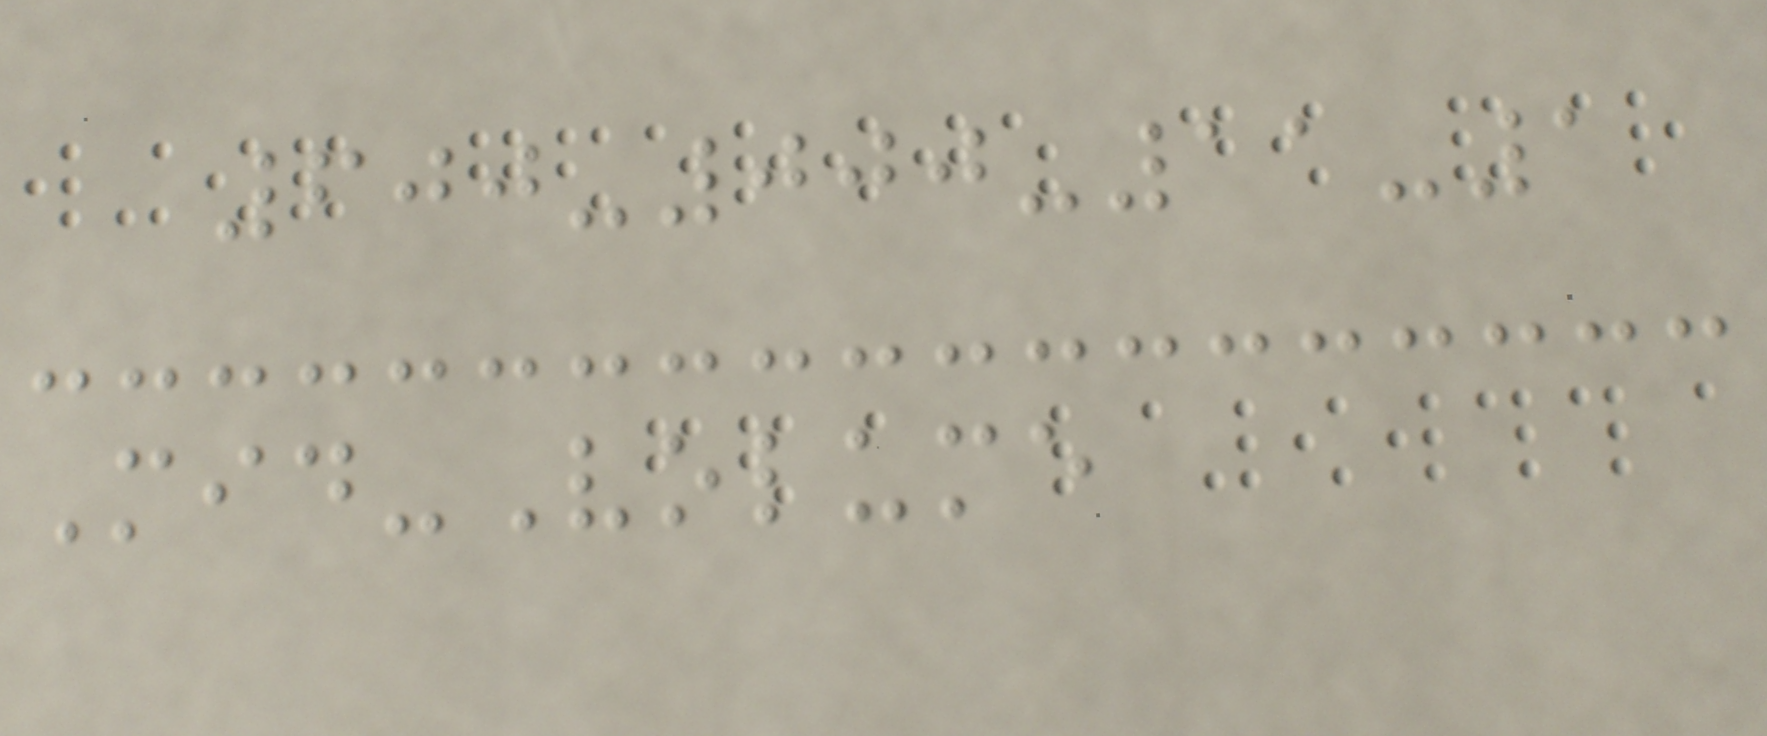600-000-11-1
Mid-Volume
